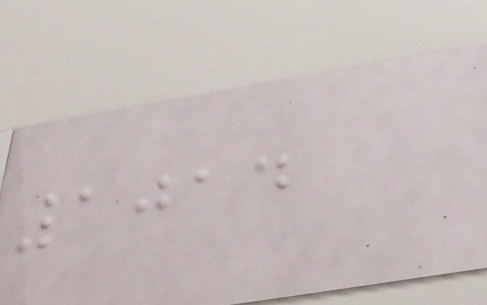1014
